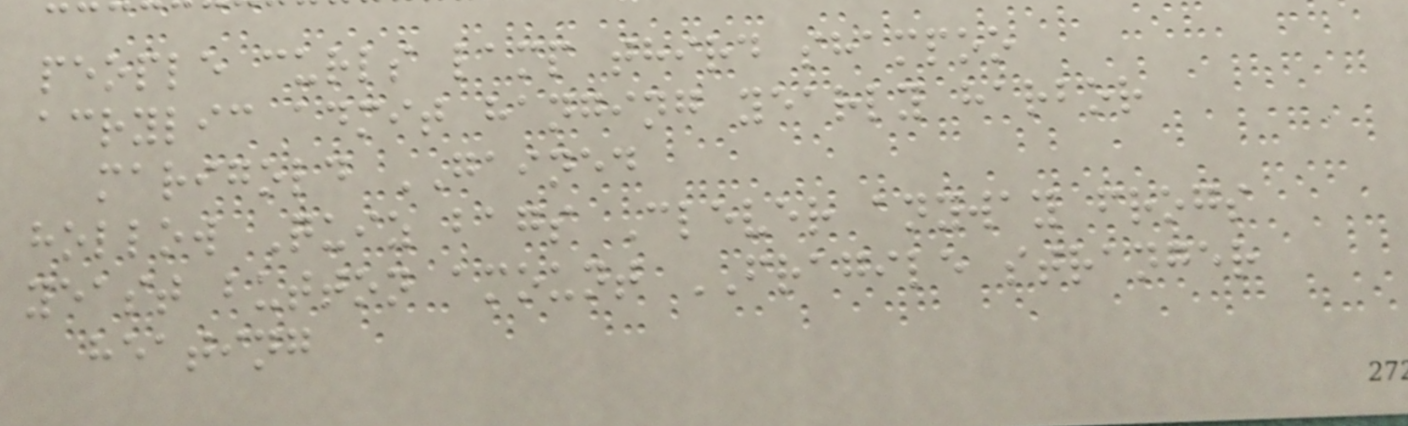people curls lamp third shampoo
acrylic admit hanging yearly harbor
marigold GAINED
hollow Quiz bags Clever anyway frogs
yeast button amount FRAGILE stranger
heating
